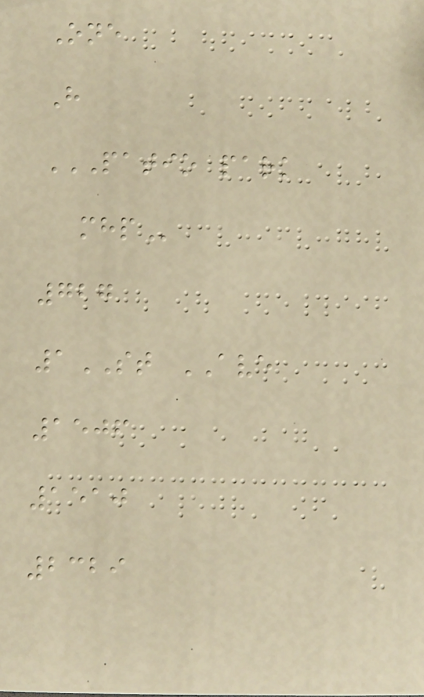One
H
PATIO PARK
MHP
727
1ST AVE
1506
1510
2329
